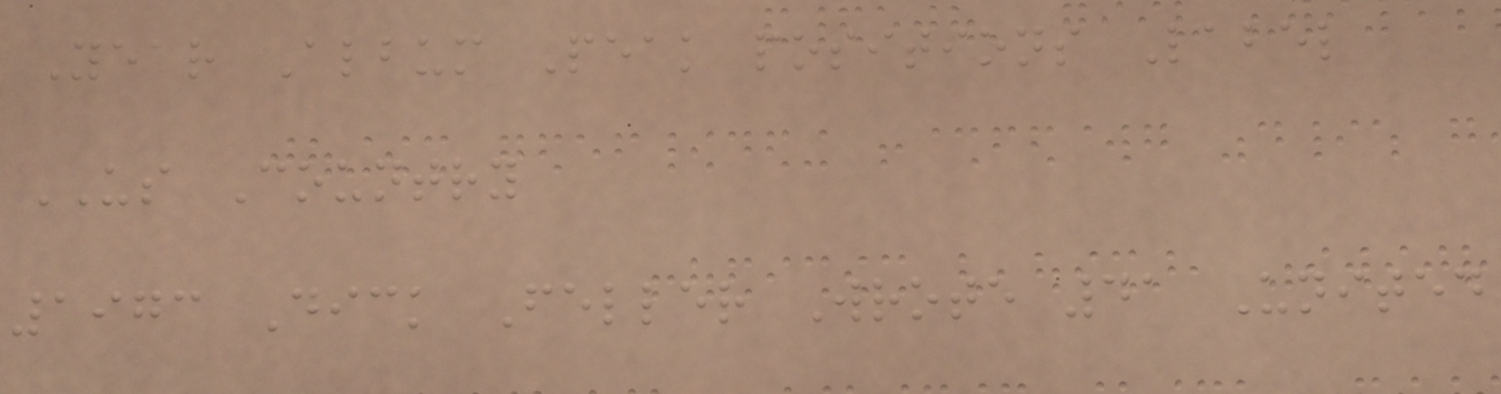Year Album Peak positions Label
US Country
1973 Dick Feller Wrote 41 United
